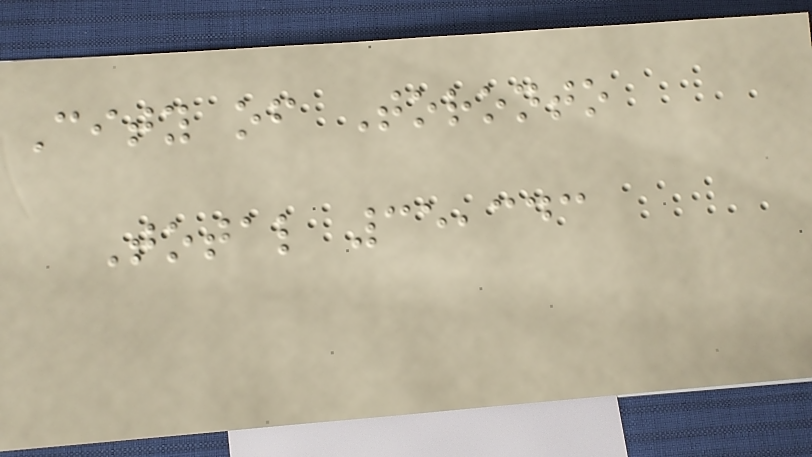City of Toronto
Total 35,343
